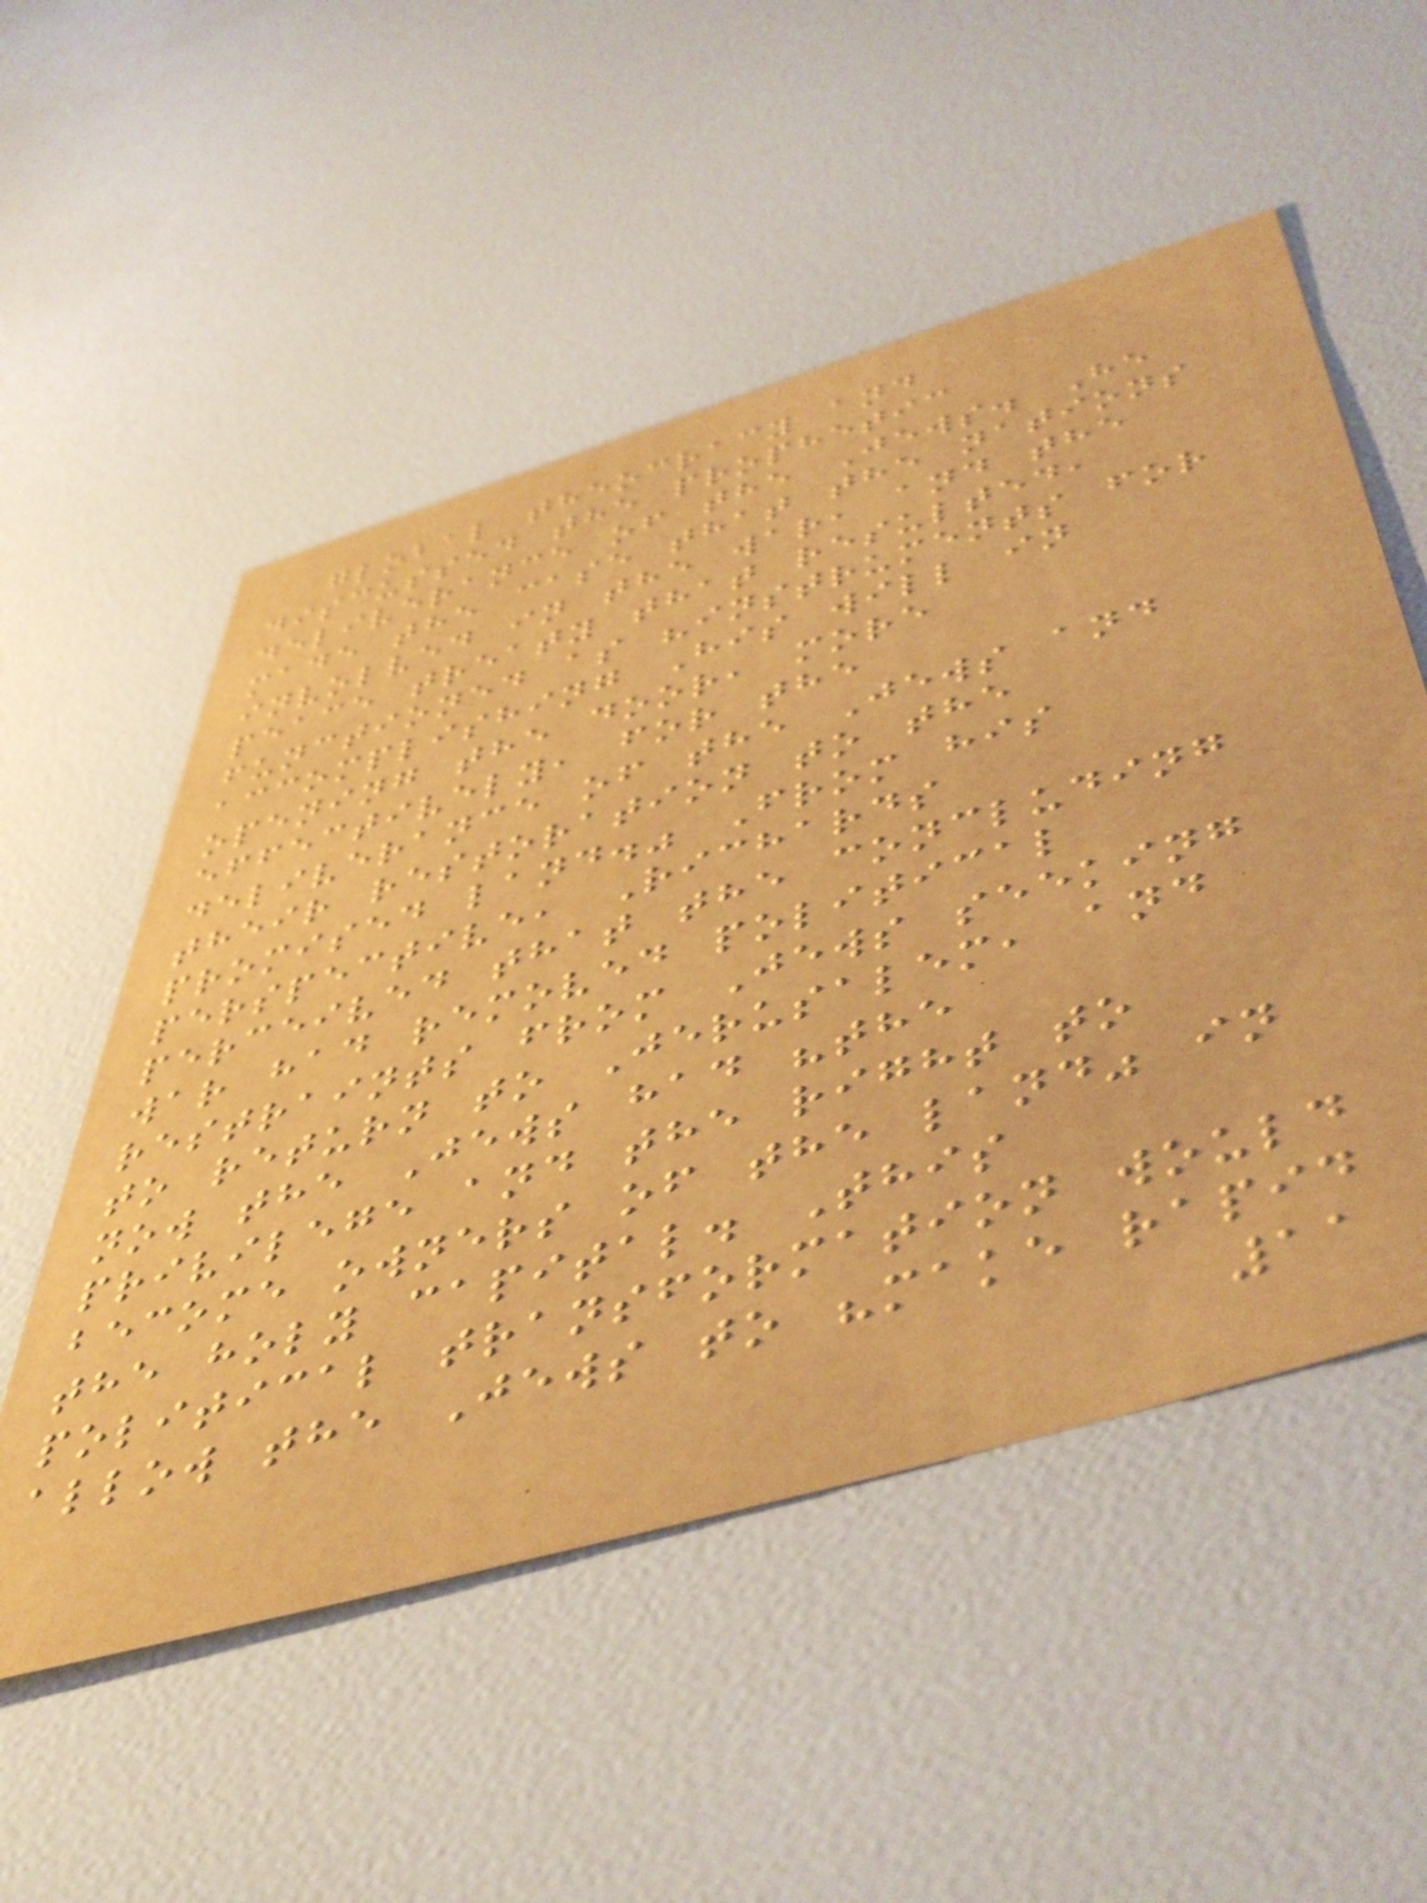global theocracy and
discussed the prophetic
deliverance of the Jews. He
made the case that the nations
involved in the war, and the
peace treaty that resulted,
functioned as "instruments for
accomplishing His will in
opening the door, more
effectively, for the
deliverance of the Jews and
their restoration to the
promised land." From his
perspective, Richards
perceived that the concluding
war had removed political
restraints from Jews seeking
to return to Jerusalem, and
now the Jews had "the
privilege and the right to
become owners of the land" in
the holy capital. This
political transformation would
allow the Jews to "make rapid
11
